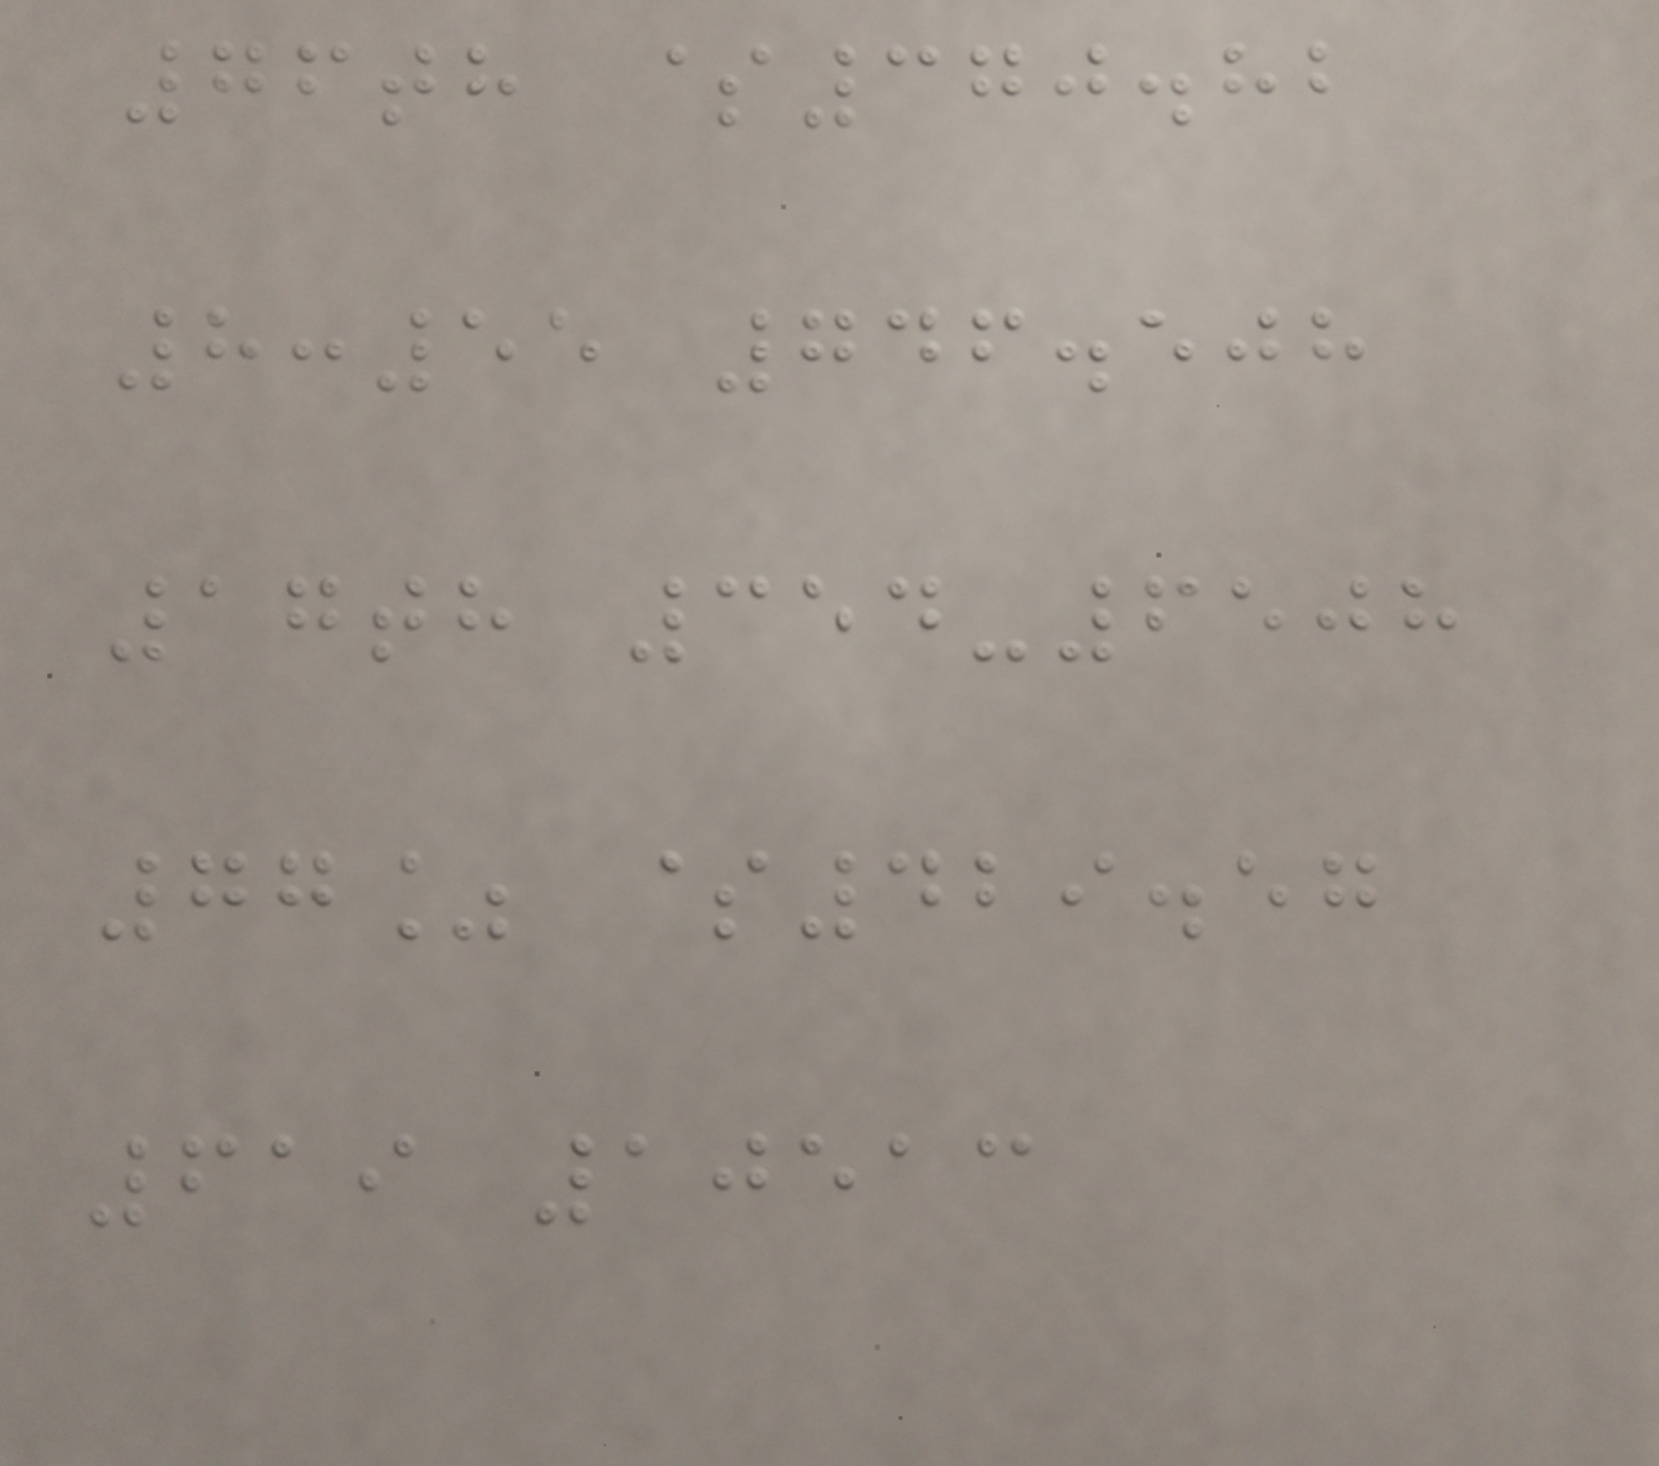76th $370.82
8:55 746.508
17th 354-6508
77% $429.57
619 10513
